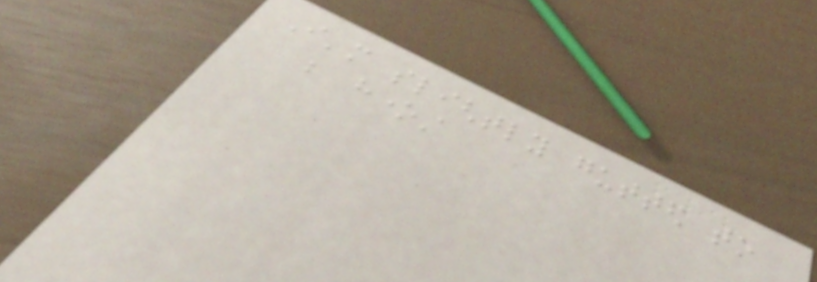I'm slightly gutted to
be honest
